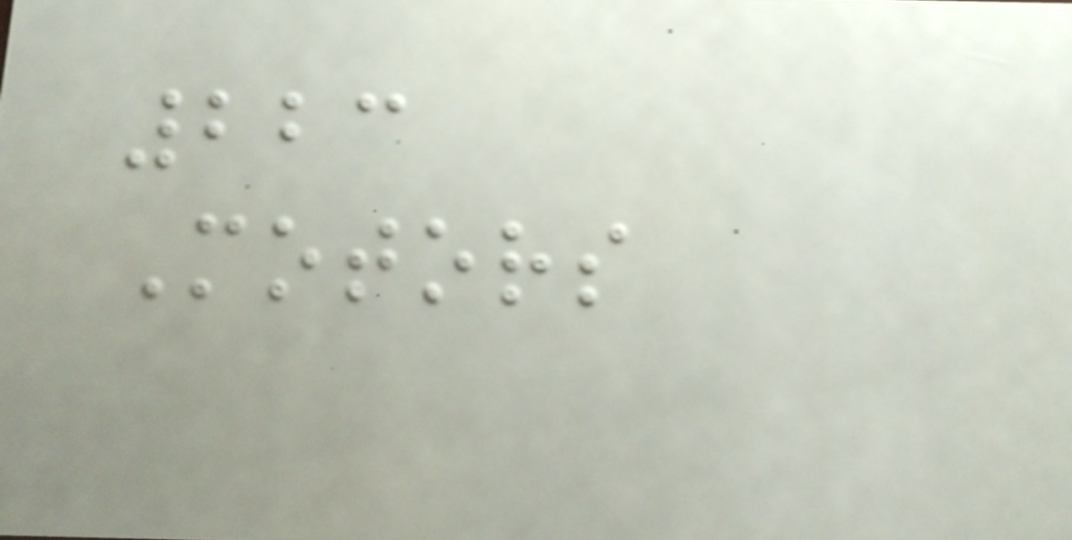223
Motors
